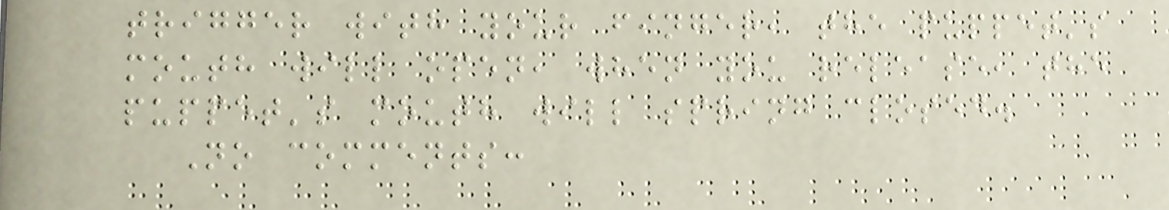trigger with your finger, the puppet's
mouth will open, when you release, the
puppet's mouth will spring closed.
No comments:
